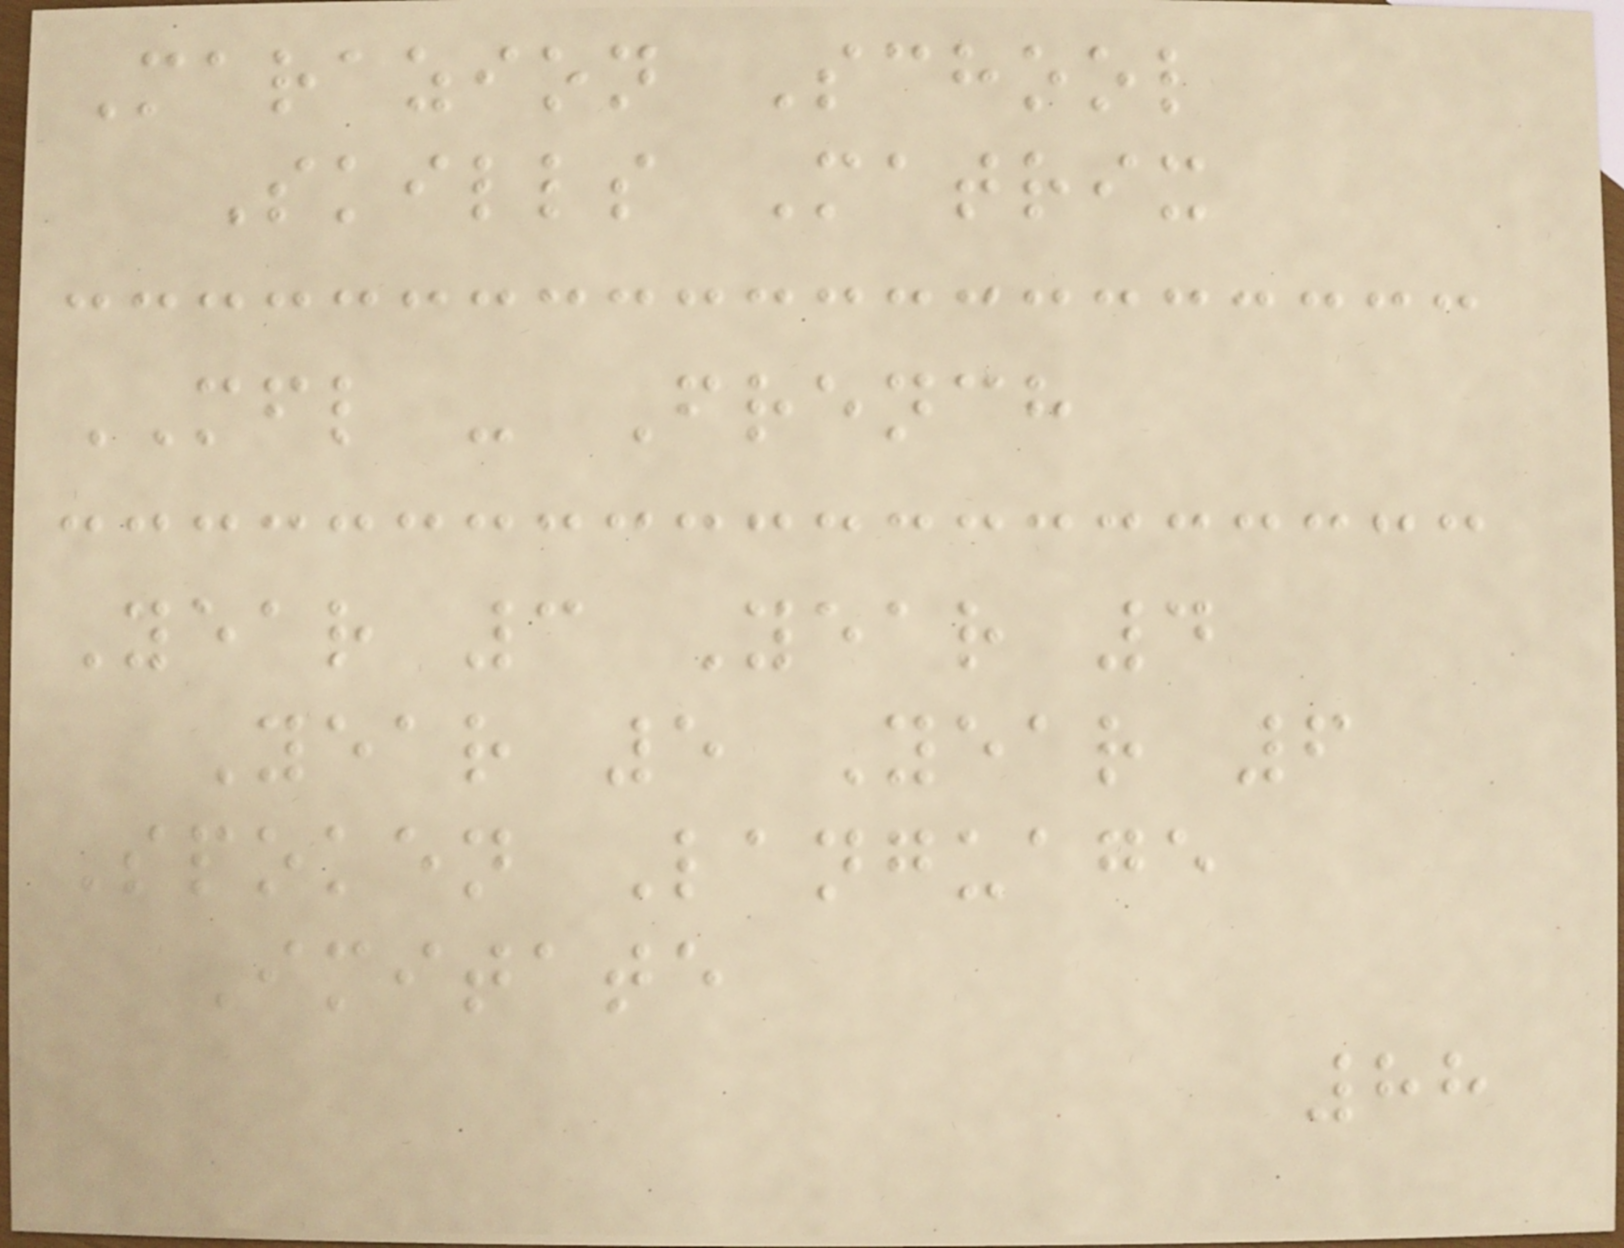Marazion School
Skills Matrix
MFL - French
Year 3 Year 4
Year 5 Year 6
Spoken Language
Imitate
88
